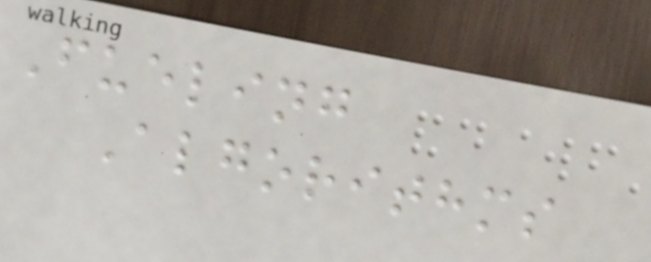Fueling
Algorithms
